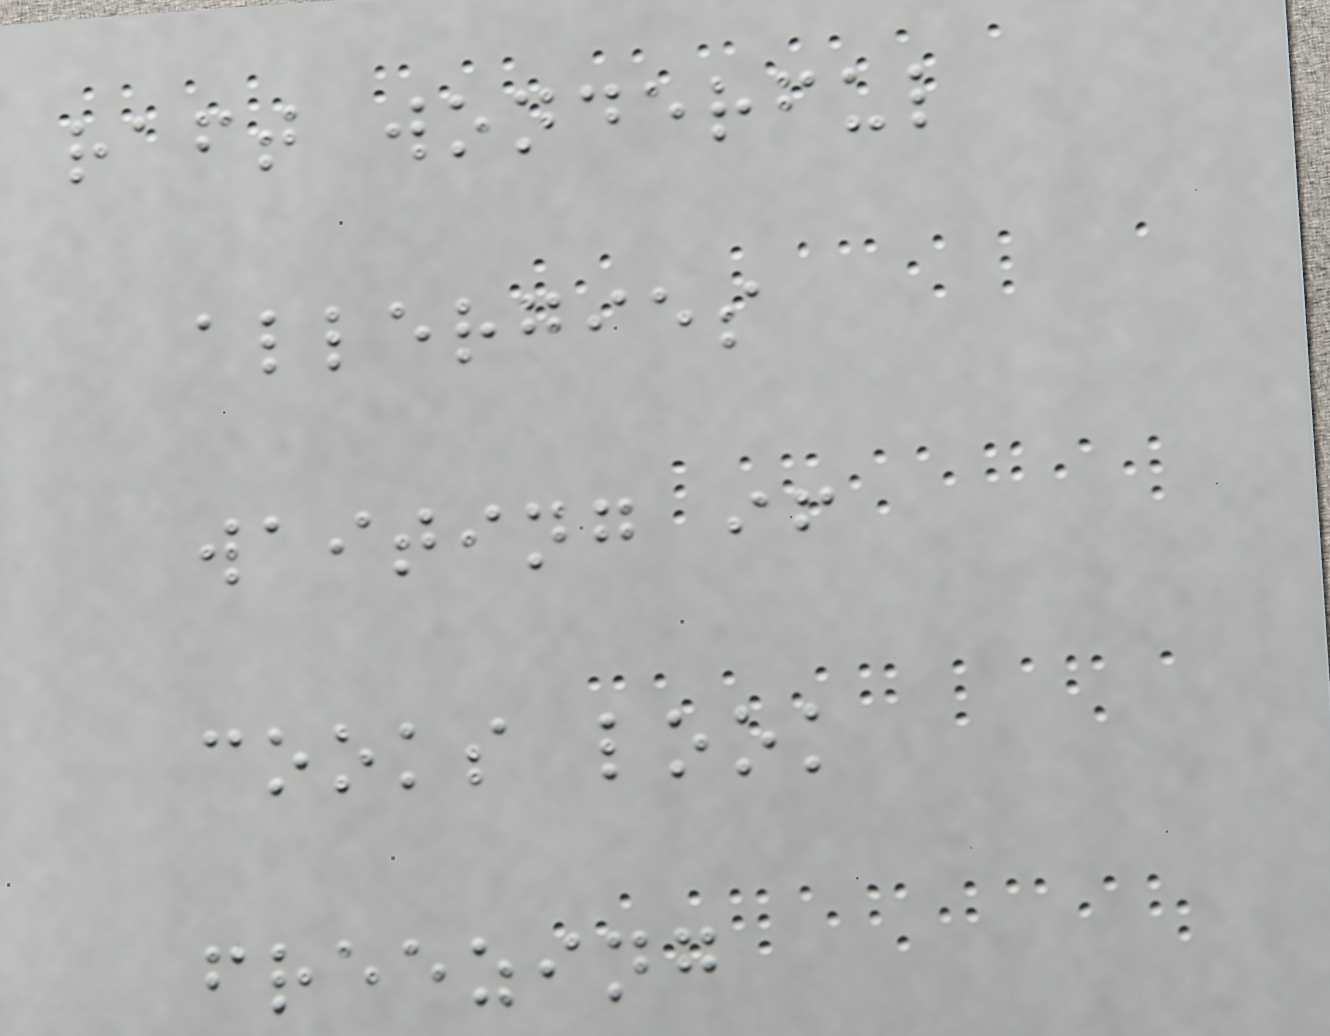raft wonderful
allergies
waiting if
cooks look
freezing
